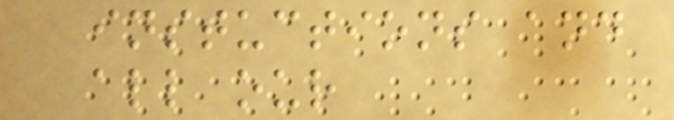instuctions and
all our
